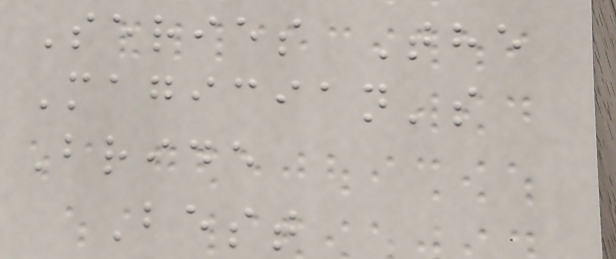Series The
Magician's
Bride
Best
